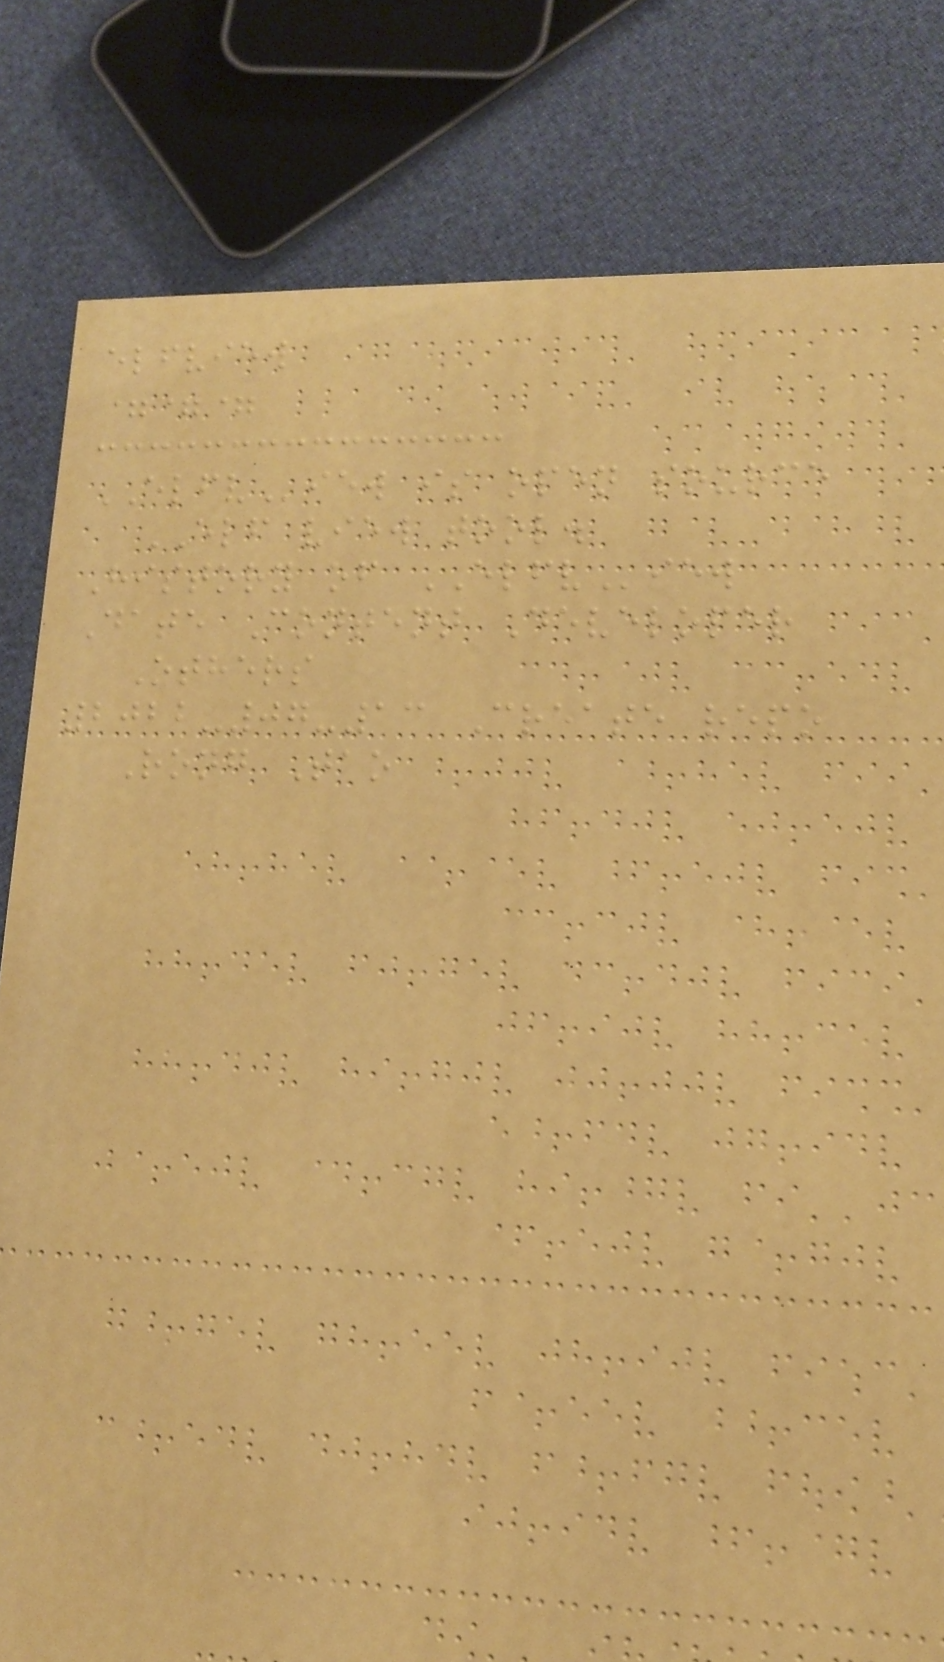elfview
===
ELFView is open source
ELF view tool.
History of ELFView
Date Content Developer
Others
2022-07-13 Create repo
Rong Tao
